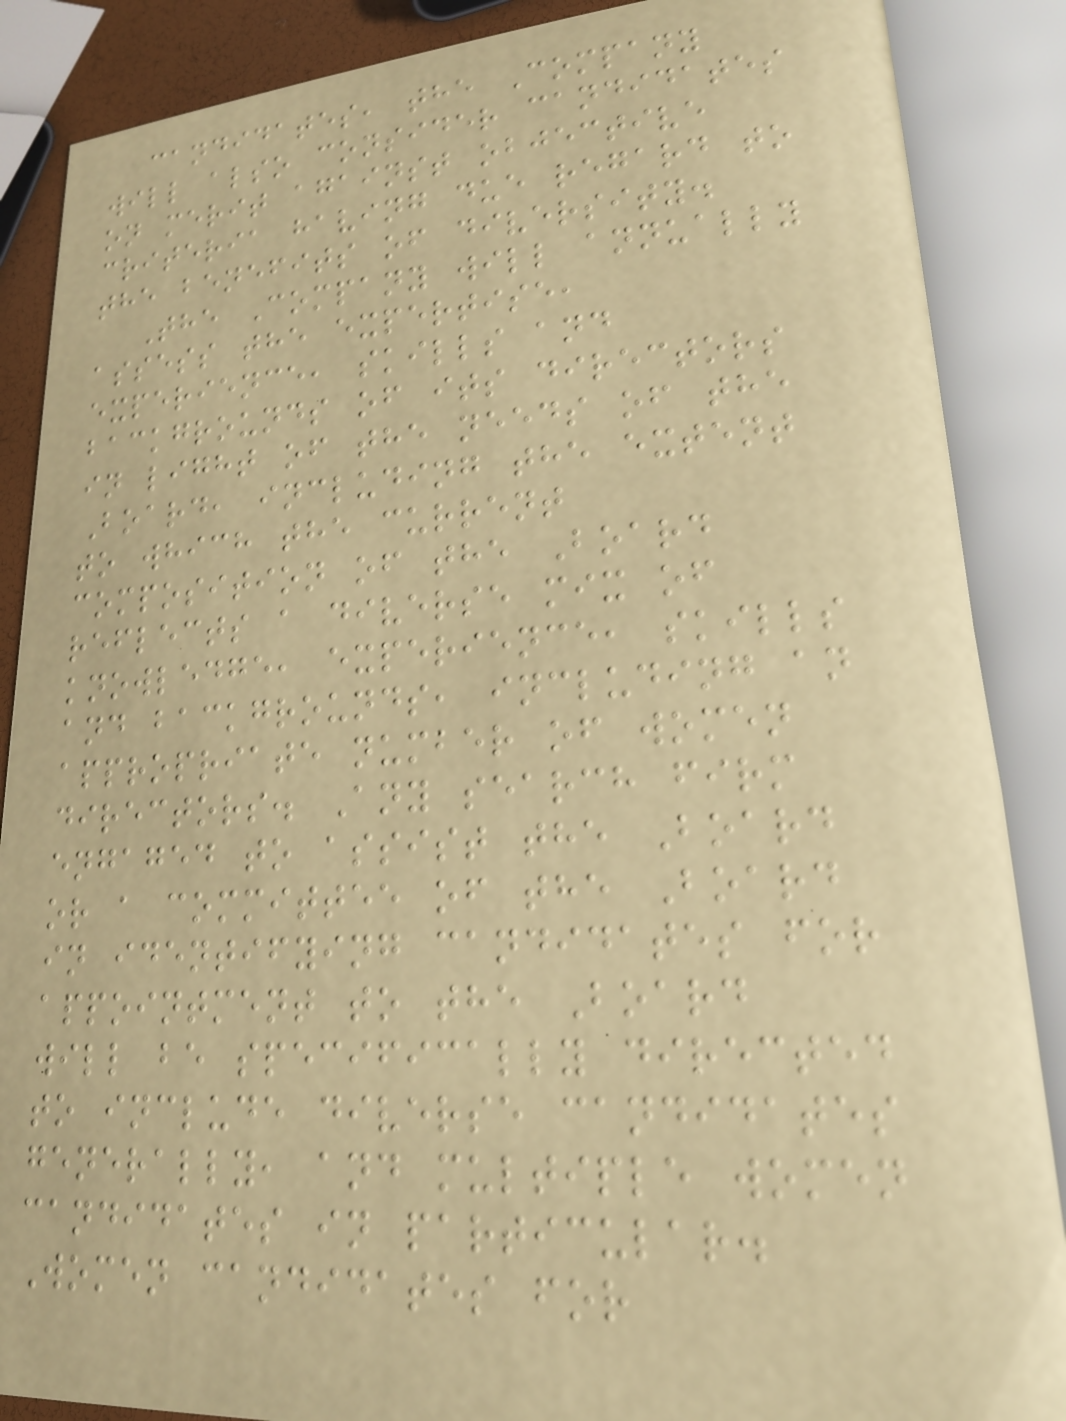candidates, the Company
will also consider candidates
on merit against objective
criteria having due regard to
the benefits of diversity.
The Company will annually
assess the expertise,
experience, skills and
backgrounds of its directors
in light of the needs of the
Board, including the extent
to which the current
composition of the Board
reflects a diverse mix of
knowledge, experience, skills
and backgrounds, including an
appropriate number of women
directors. Any search firm
engaged to assist the Board
or a committee of the Board
in identifying candidates for
appointment to the Board
will be specifically directed
to include diverse candidates
generally, and multiple women
candidates in particular.
Women candidates for
